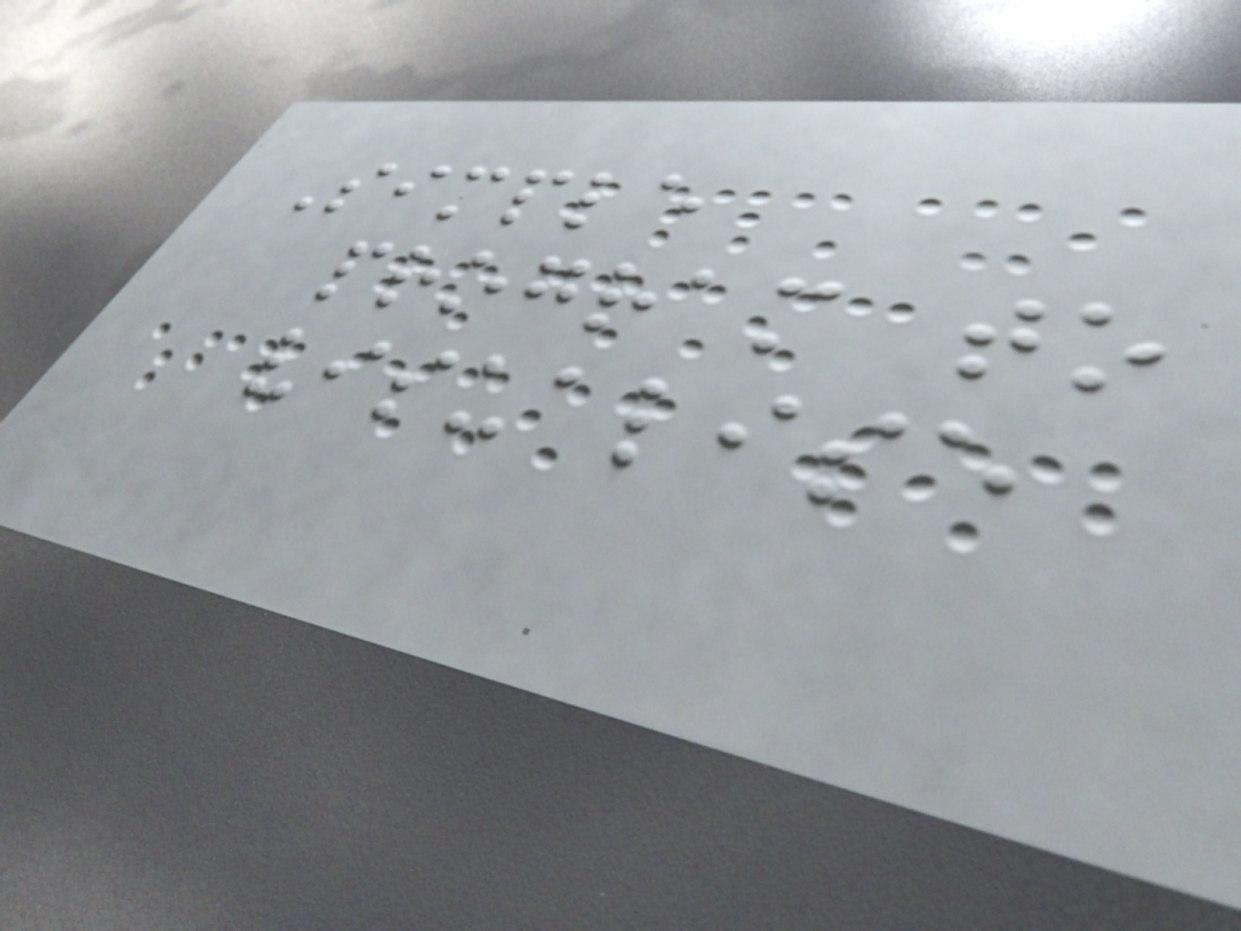Simple
program to
visualise
